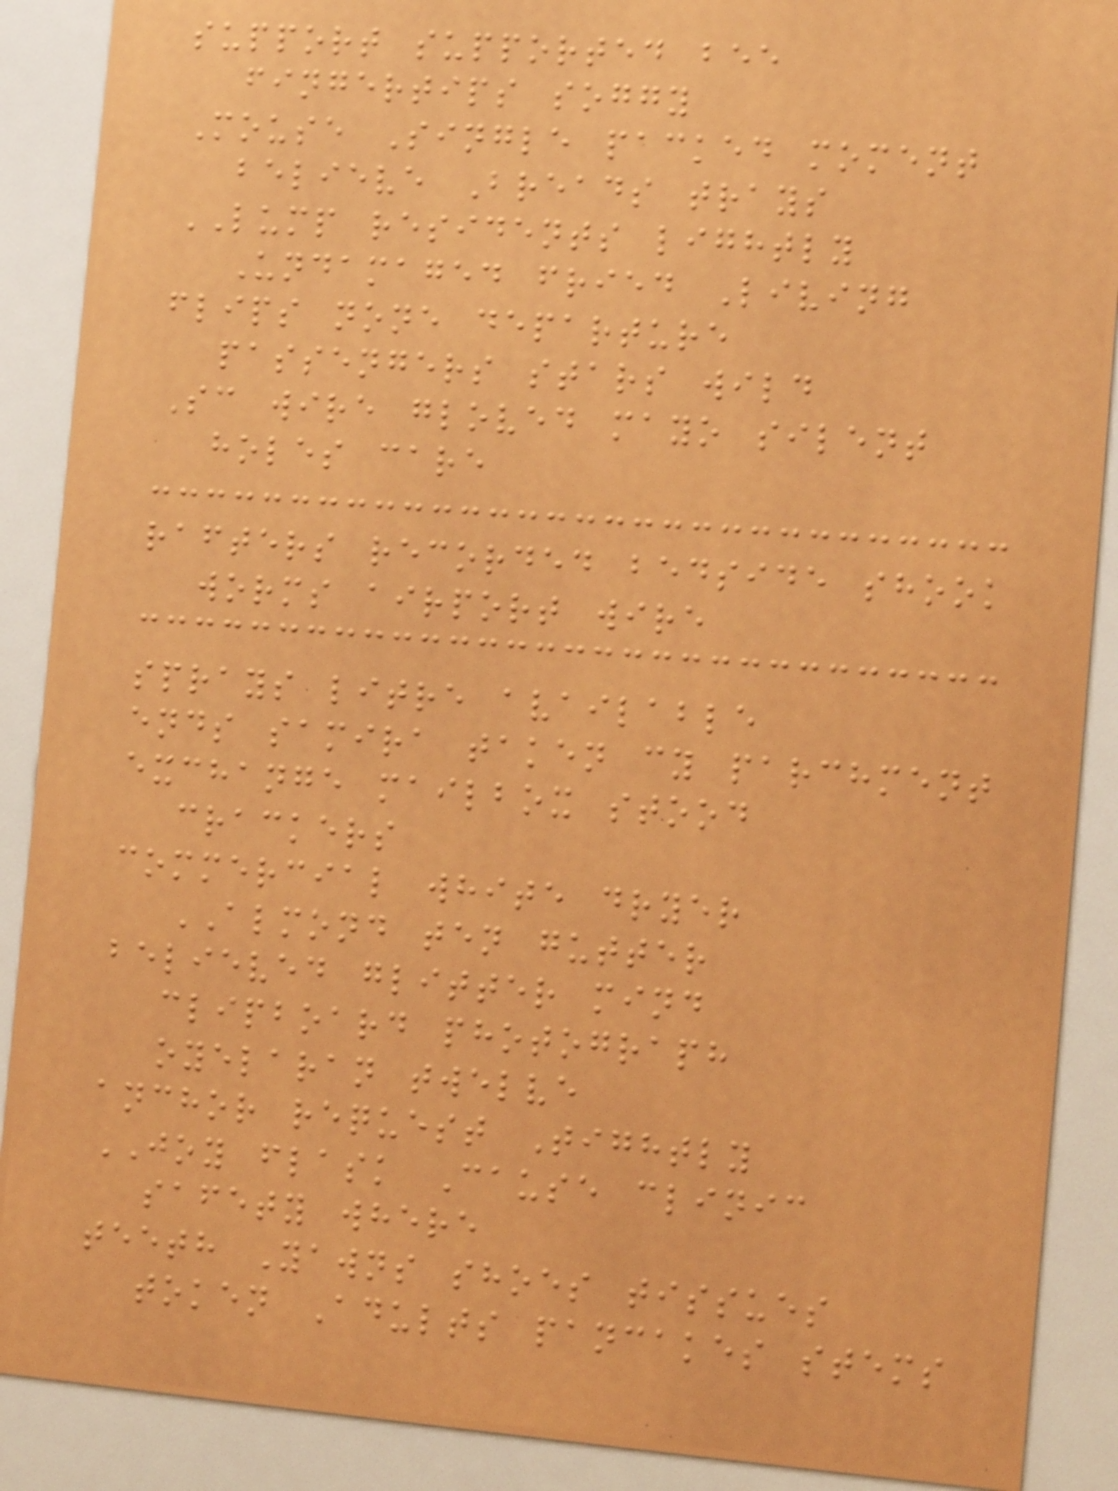support supported bee
fingertips soggy
Mouse Single packed moment
believe Breads trays
LUMP residents lightly
Undamaged fried Living
flips none departure
passengers stars wild
Sc wire gloved mayo silent
holes care
rafters recorded bedside shook
worms airport wire
sprays litre available
ends samira taken cy parchment
exchange mailbox stood
crackers
commercial white dryer
ALMOND ten gutter
believed glitter mind
clipboard photograph
oyelaran twelve
anchor request Tightly
JOY flask Cause clinic
safety where
teeth Yawns shoes tissues
token Adults pancakes stems
